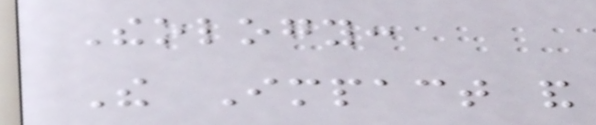Theology:
The Impact and
